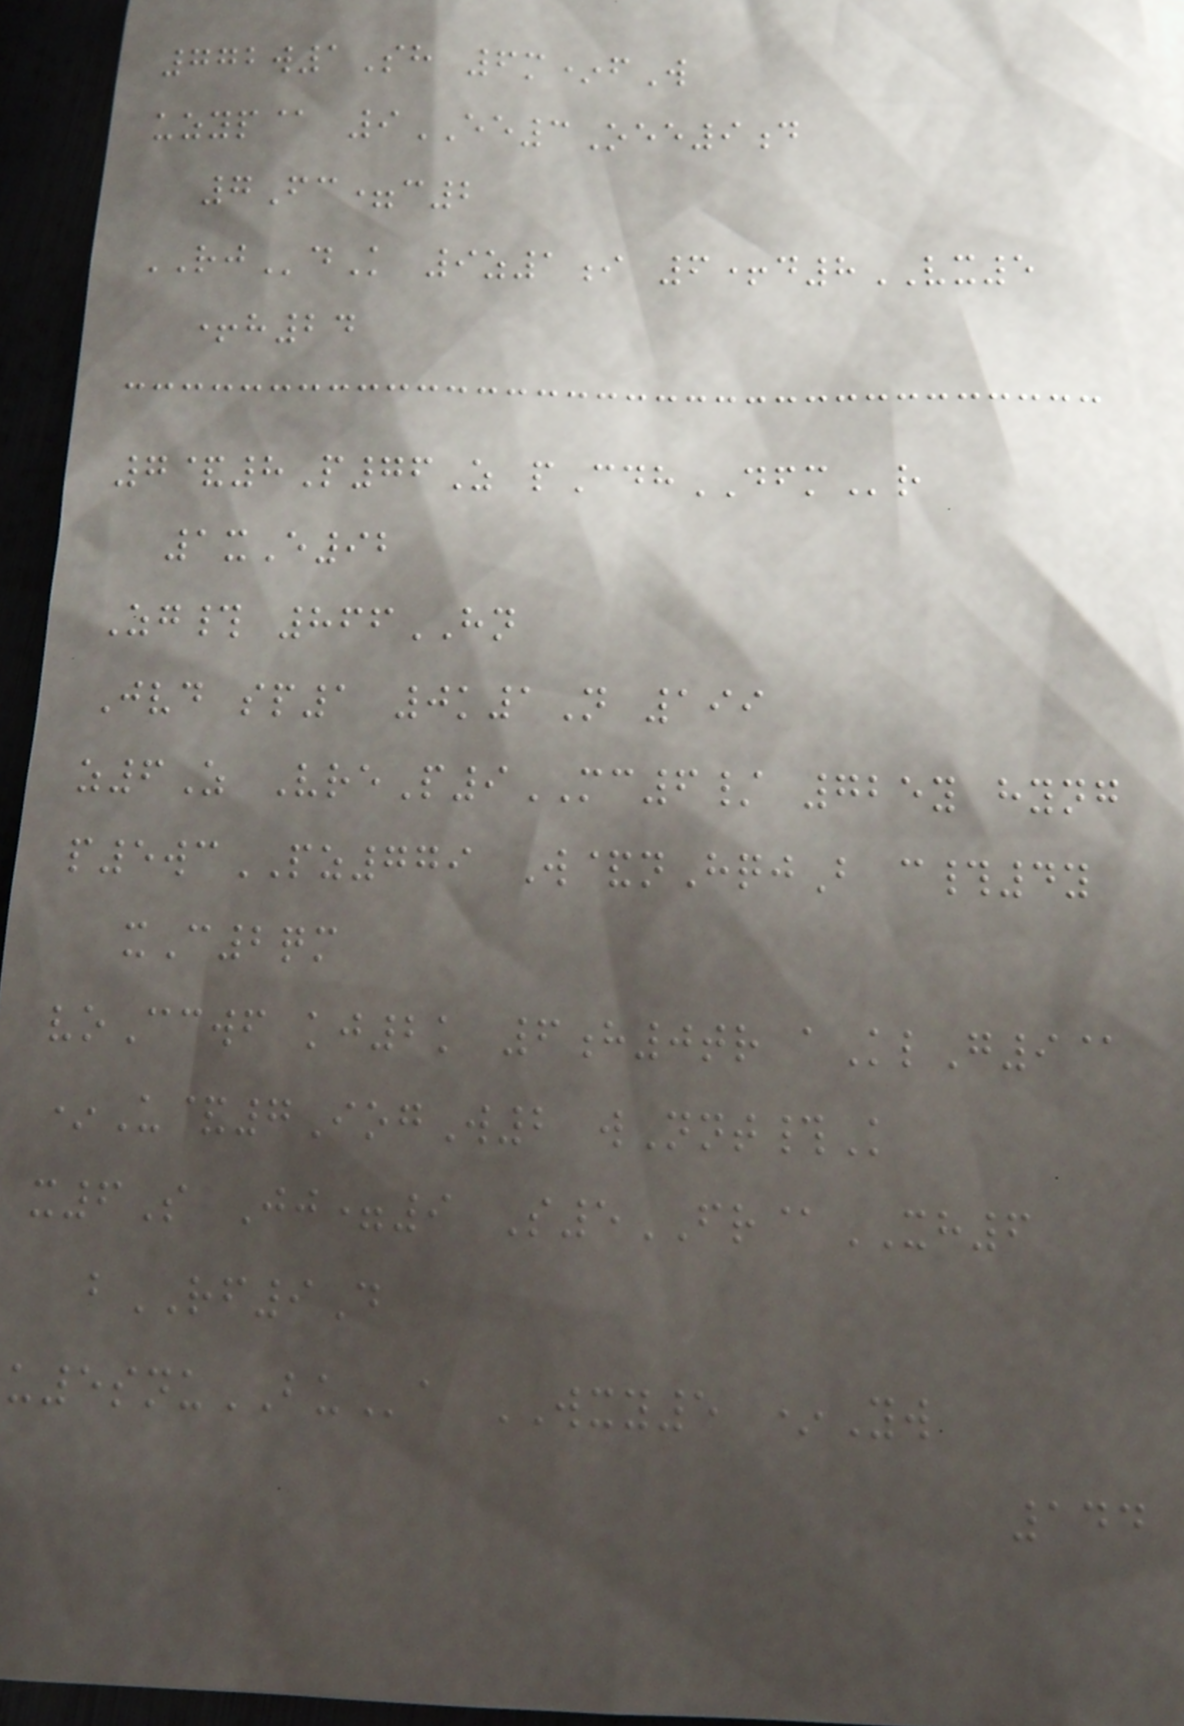772w1Sh 6m*fW
uzyp@ 9EE3Oee9d
7Fc=c2
RJdK 9z1i 6+d8VX5
+h24
7&8P76Z pCdhDFMr
1xE92
Zg# 866HN
Jvd sp1 0k1N 199
z6Z VreP9MC6/ 725y hyng
p5wcPZ779 W&nHqjB c#4y
xC2qm
voCcwf kj2k 6h0tr aKlG9@
*U&7IogW2 wNnt#K
x6S Jj=9 S5FR@XH6
bRF9D
u5snuBUa WXY5 *Yw
144
